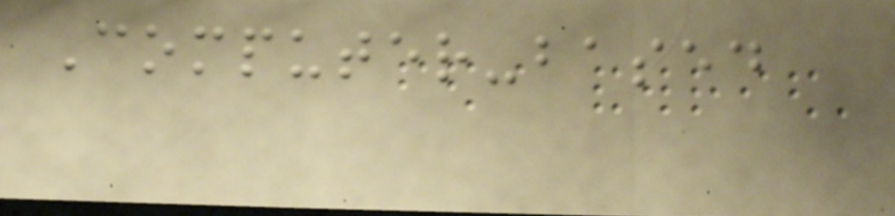Computer-based
